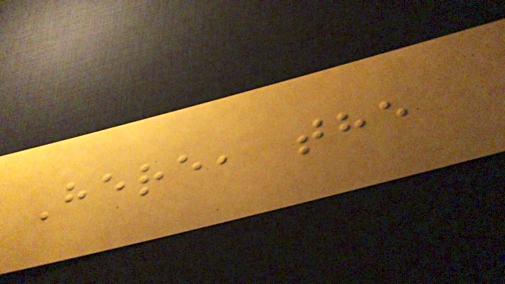Here, the
